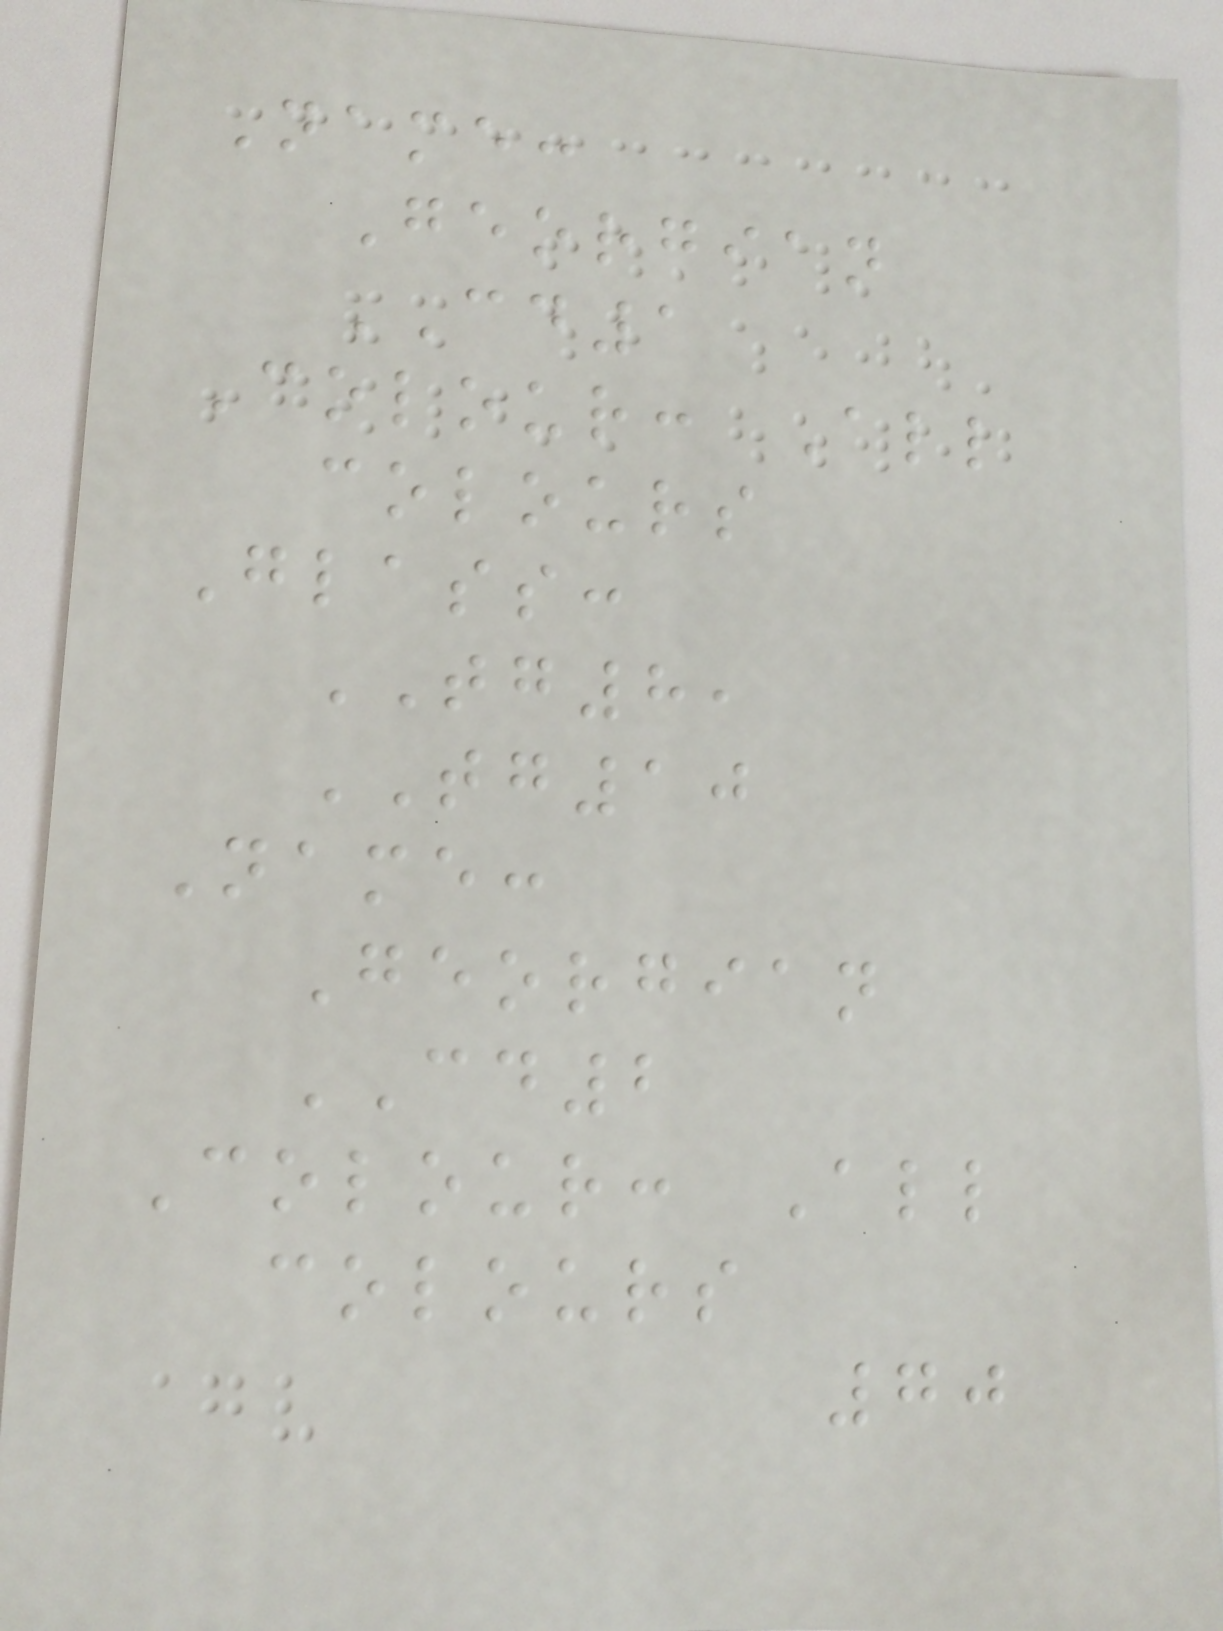Name:
Georgian
CD1
Colour: All
colours
Glass:
TG8,
TG10
Name:
Georgian
CD2
Colour: All
colours
70
